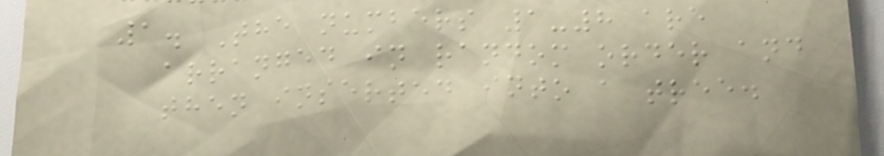1. The numbers 1-8 are
arranged in random order and
then inserted into a tree.
